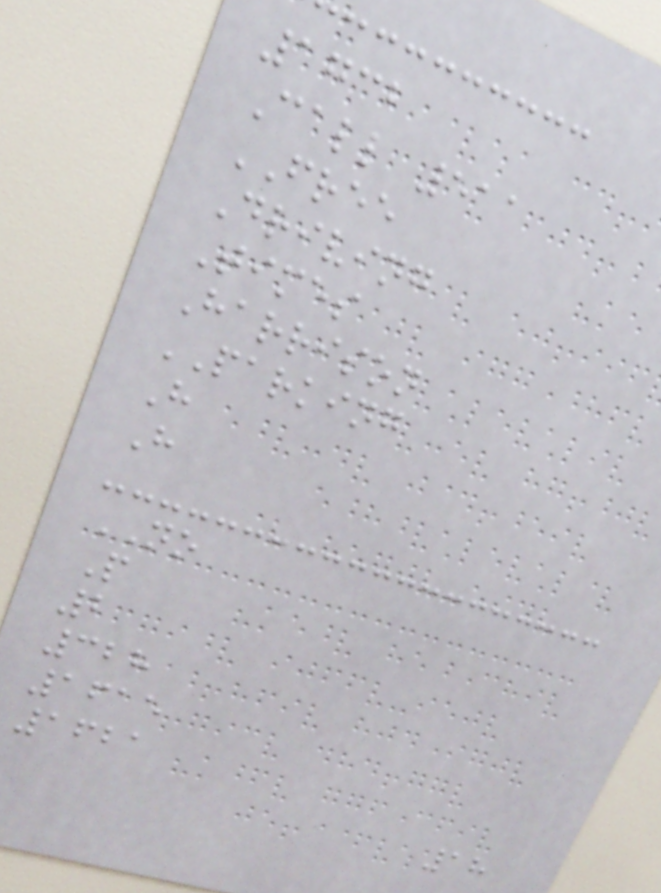1732
Call 511
FREE
Driving
Times
Harrison
PARKING
H
H
NO
P
2
328
1615
1621
18
